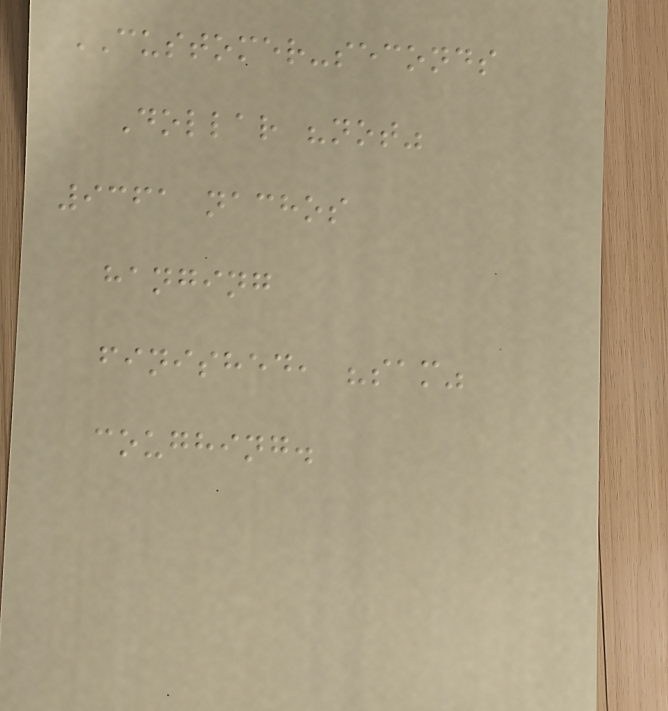CUSTOMER-seconds
Dollar "not"
9361 nachos
hanging
finished, "sam"
coughing.
